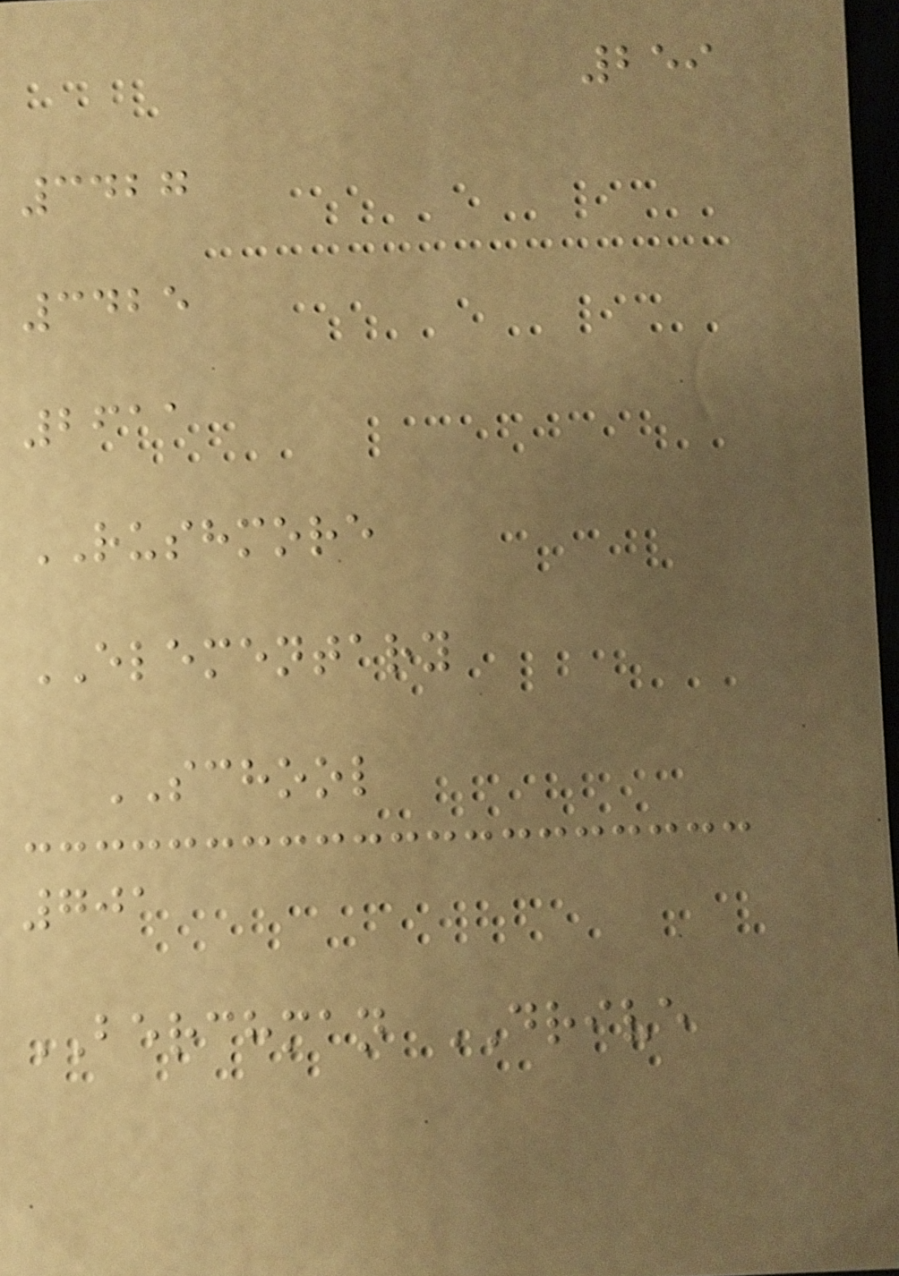259
3427
3425
2611
RUSHMORE
ELEMENTARY
SCHOOL
701
BERCHMAN DRIVE
